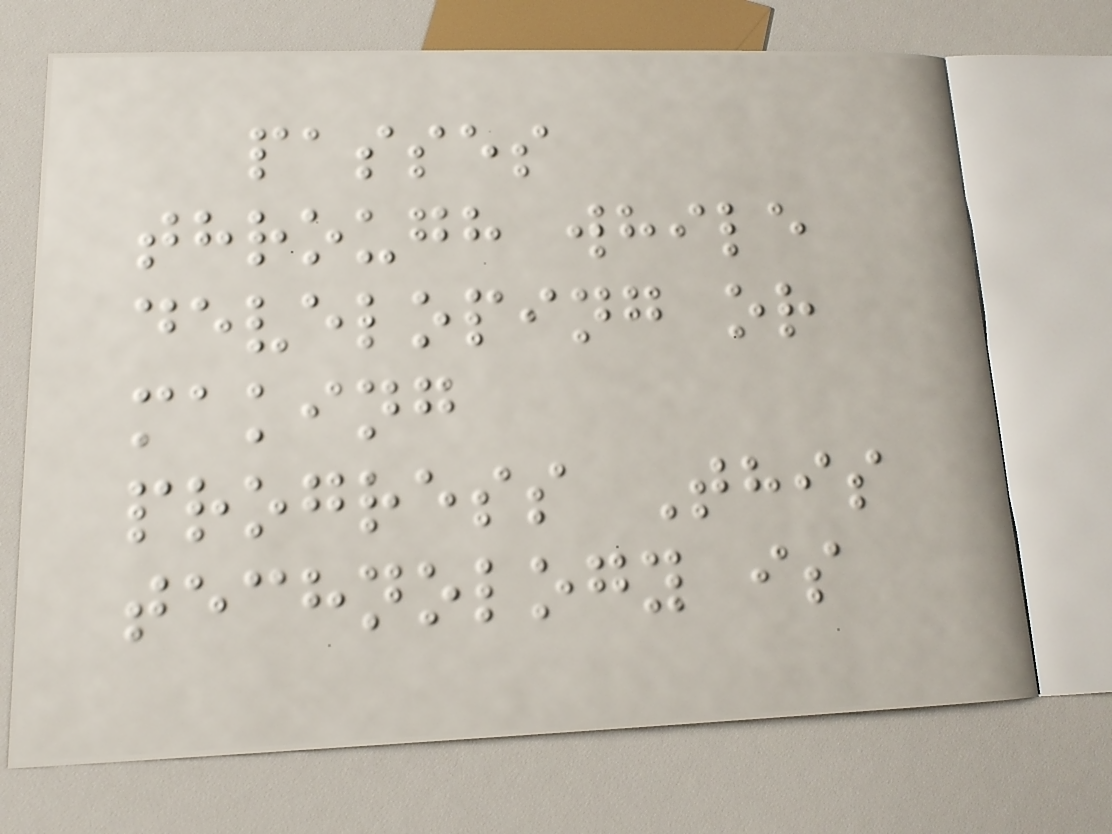passes
through while
developing or
making
progress This
technology is
